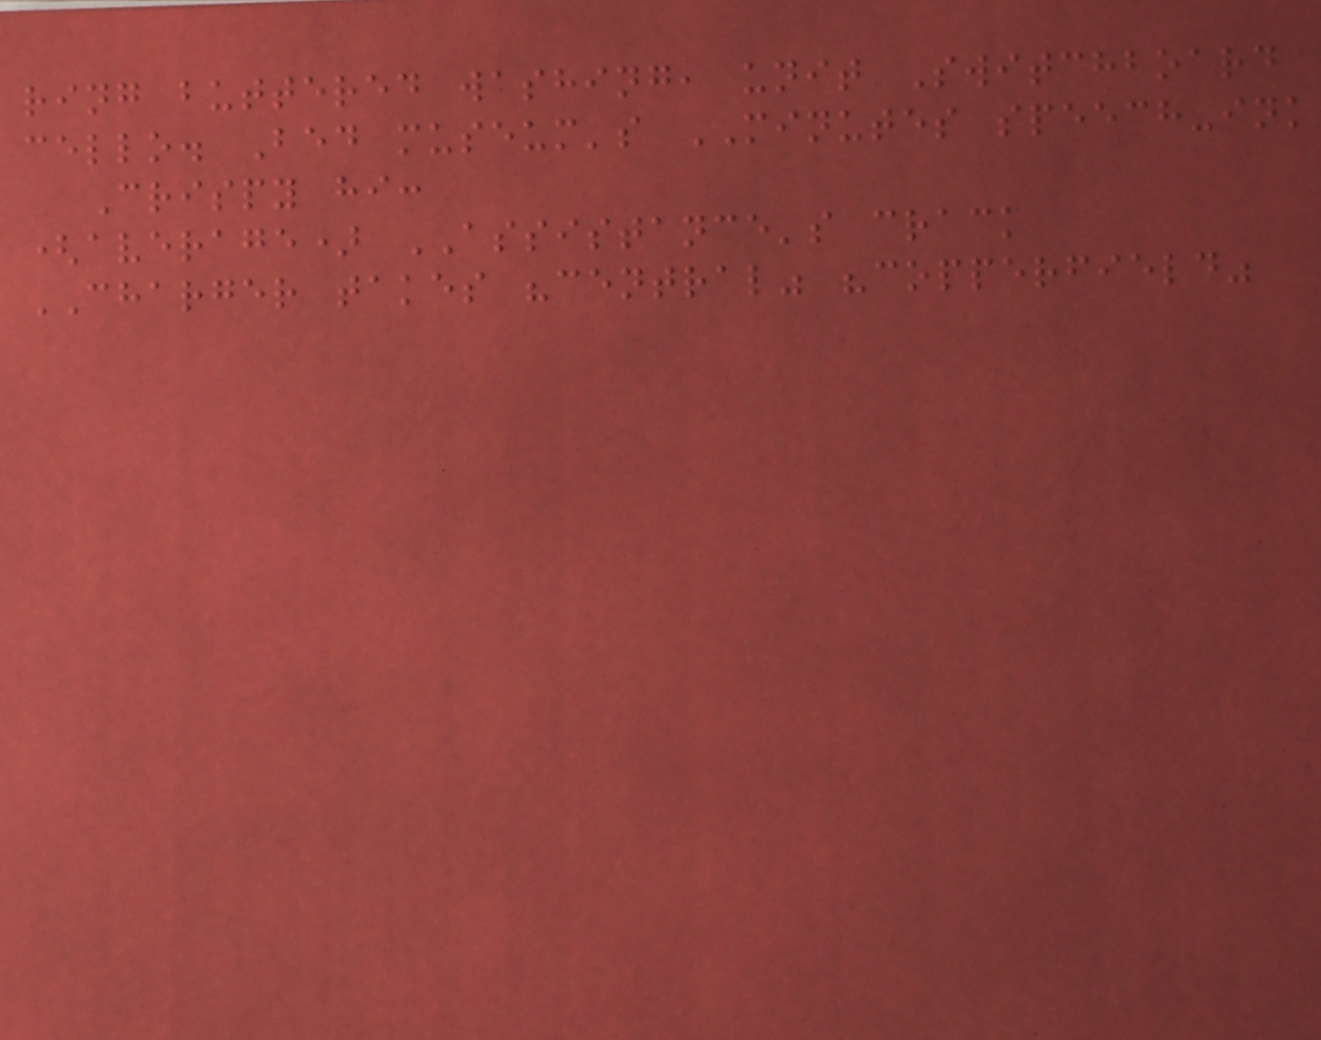ring buttered washing, unit Switchboard
cello. Bed museum's MINUTES speech-ink
Crispy hi:
(average) ASSISTANCE's crack
CHARGER takes "central" "copperfield"
